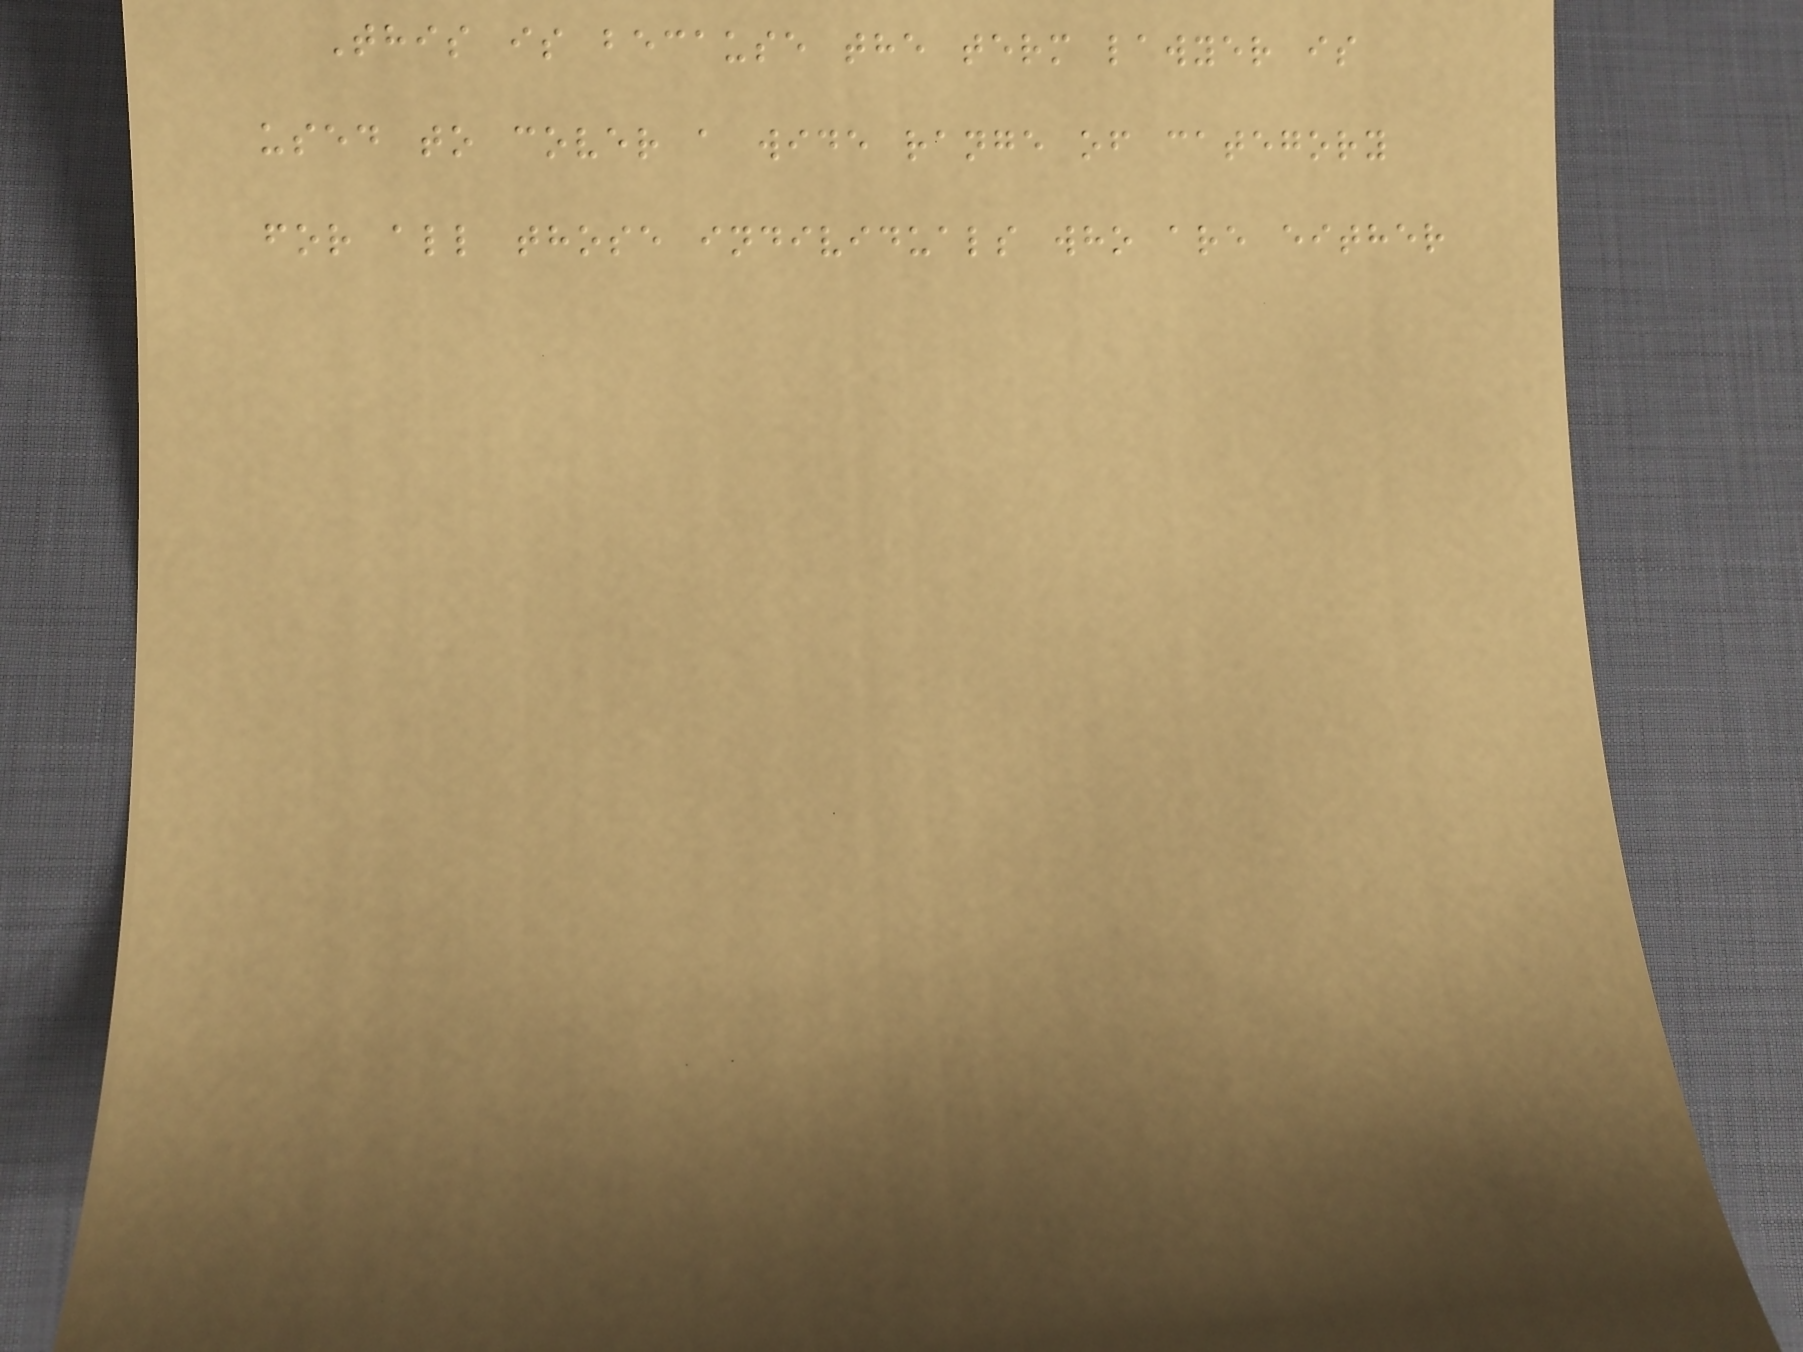This is because the term lawyer is
used to cover a wide range of category
for all those individuals who are either
